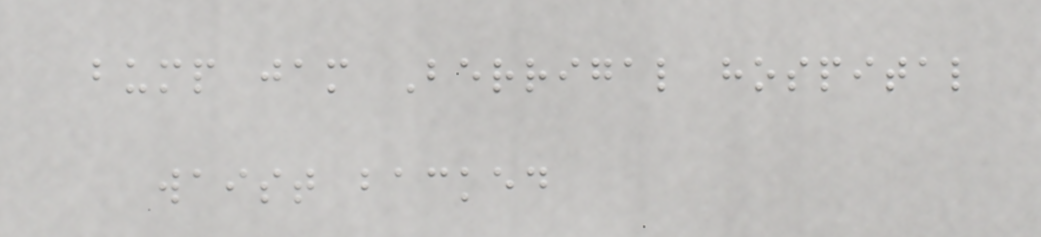bump jam Berrigal hospital
waist backed
